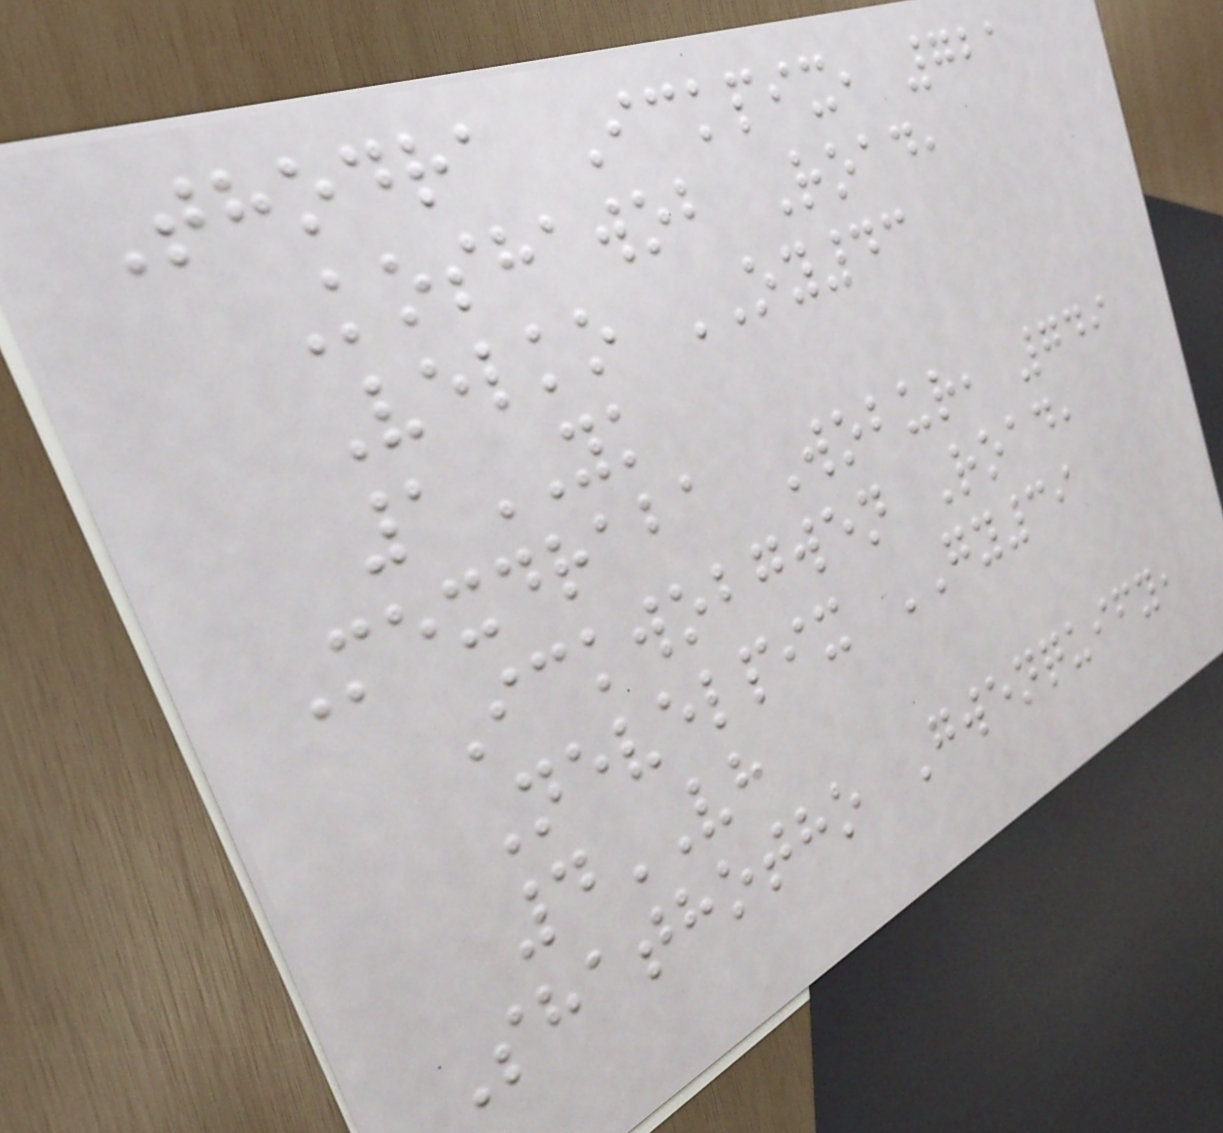Thodra Ickpix, 721
Koshawob Road,
Velko OY43
1YK
Mexdraba Wobur, 749
Ickwobgwen Road,
Nevelpix GY39
4VH
Shathotho Gwenquify,
